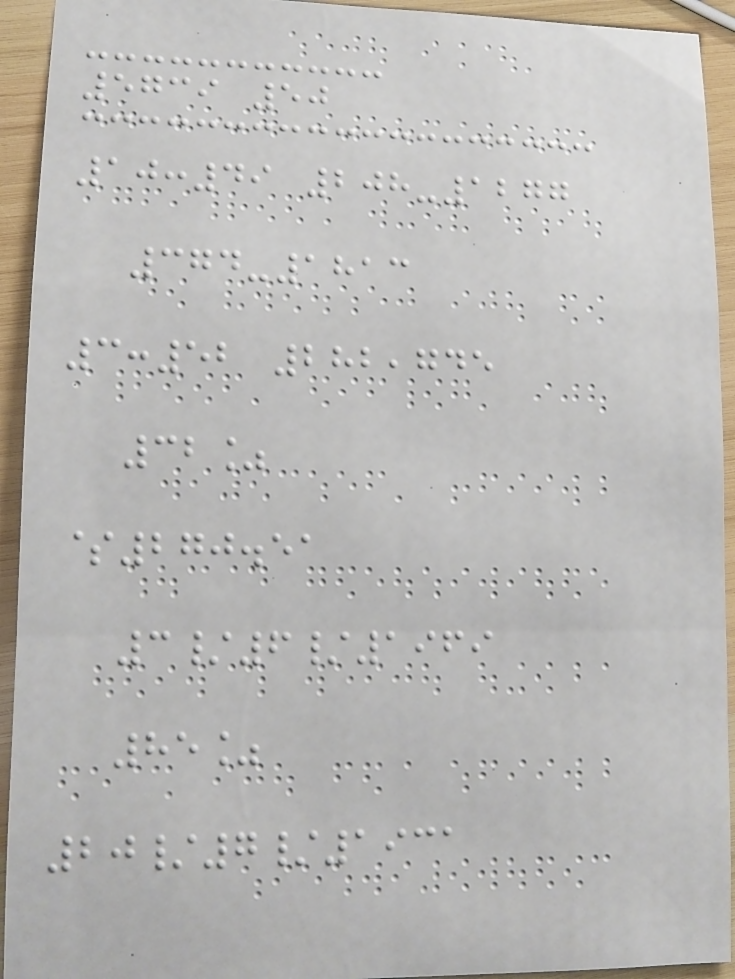5739 50
10:49 208-1277
374-1813
3:52 282,745
32%
$270.51
3/6/1969
85%
20/7/1931
